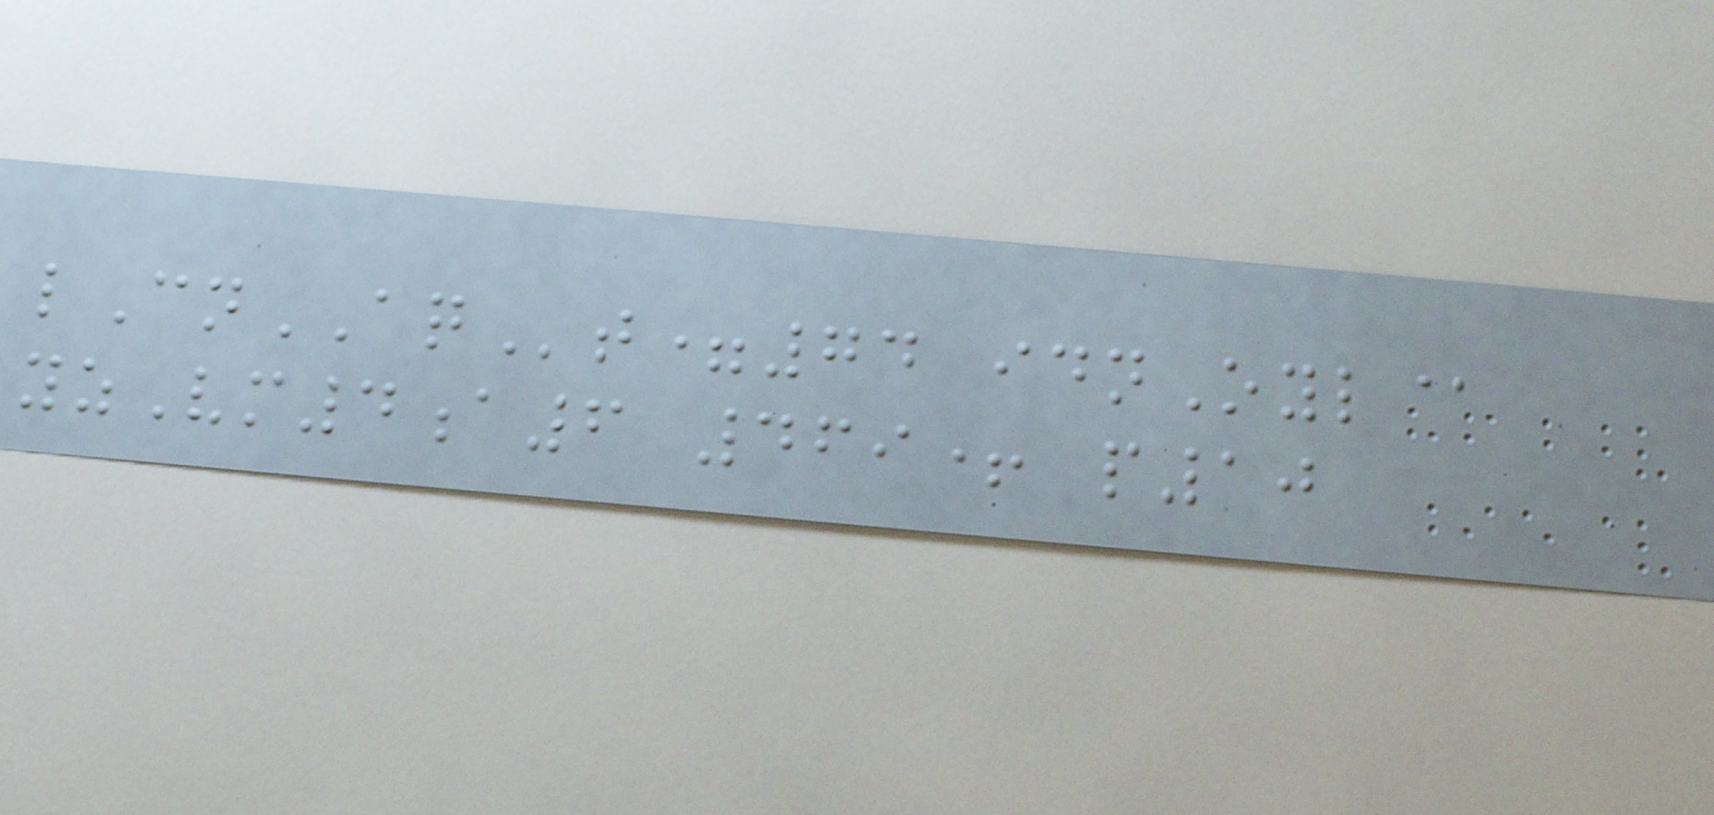lCnAQt=74 idnOyl@
yzVm4a6 469+ p10
